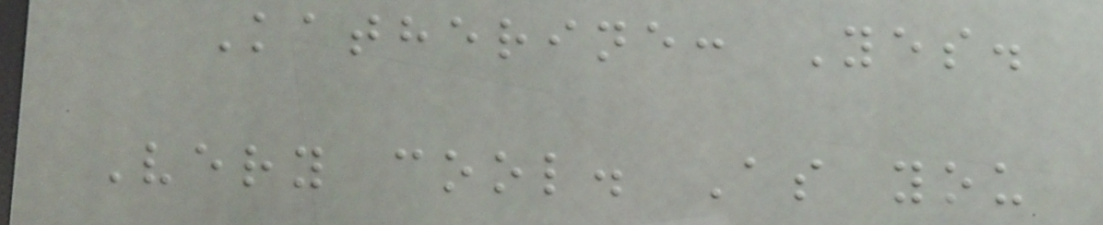Katherine: Yes.
Very cool. As you
